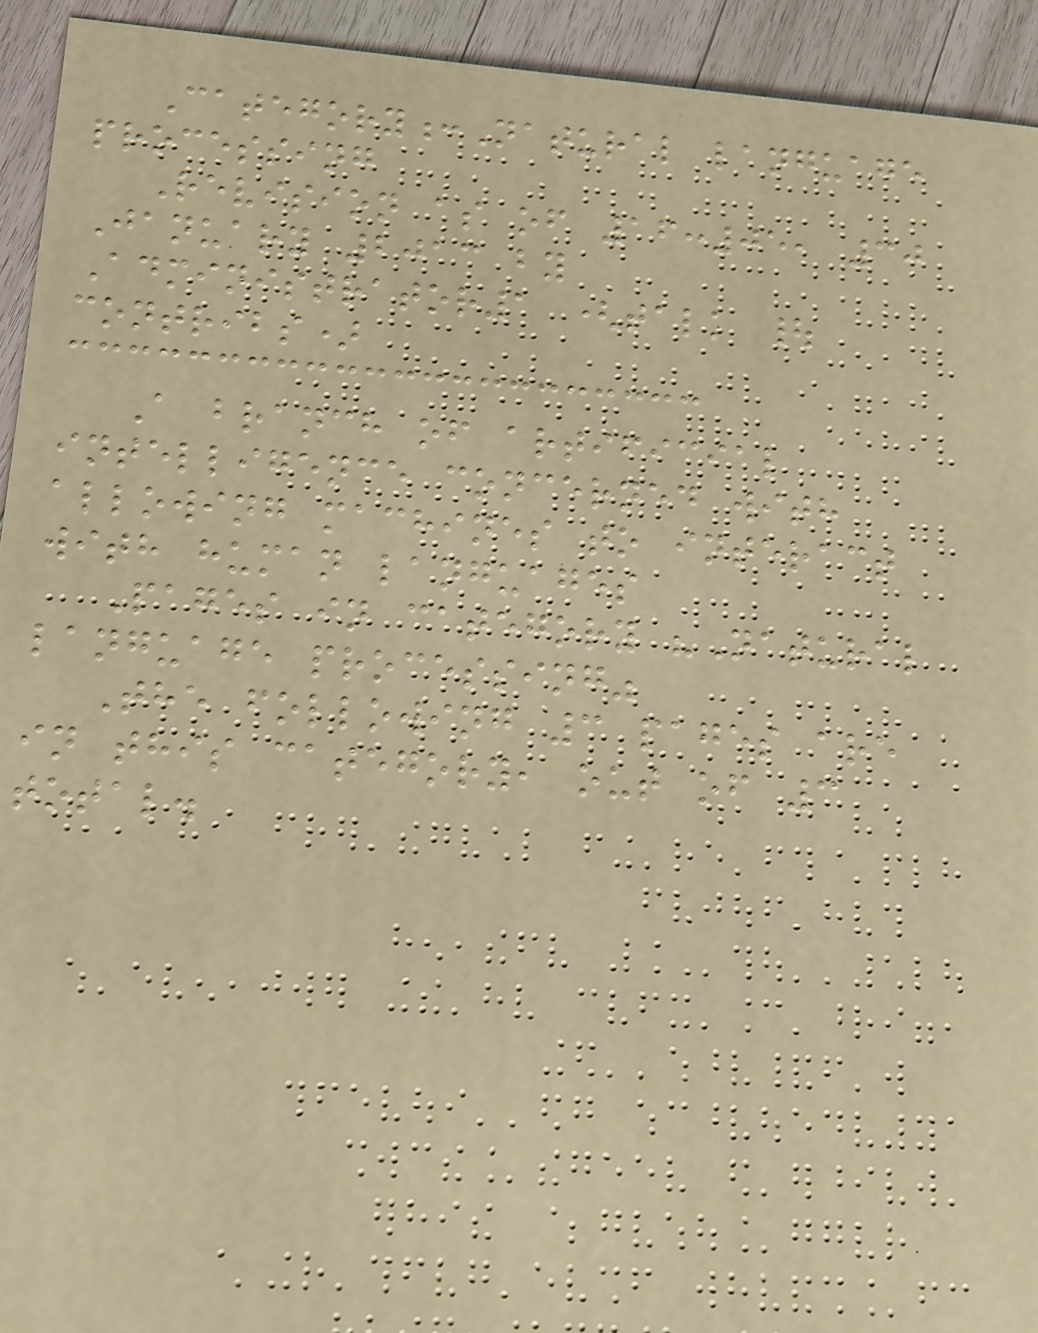Category:Natural language
processing
Revision as of 16:05, 30
January 2013 by
Administrator1 (talk |
contribs)
A branch of artificial
intelligence concerned with
allowing machines to interact
with human languages
Pages in category "Natural
language processing"
The following 3 pages are
in this category, out of 3
total.
